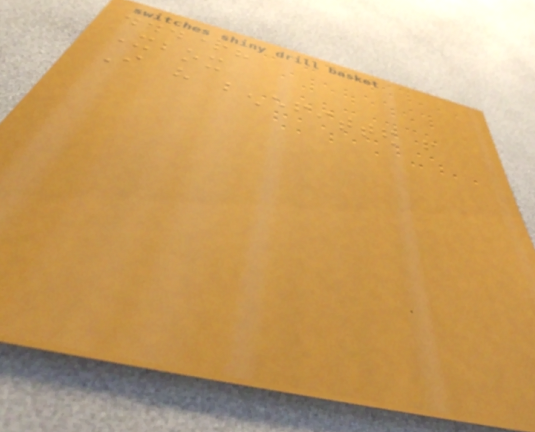...right?
Xbox
I have benefitted from
